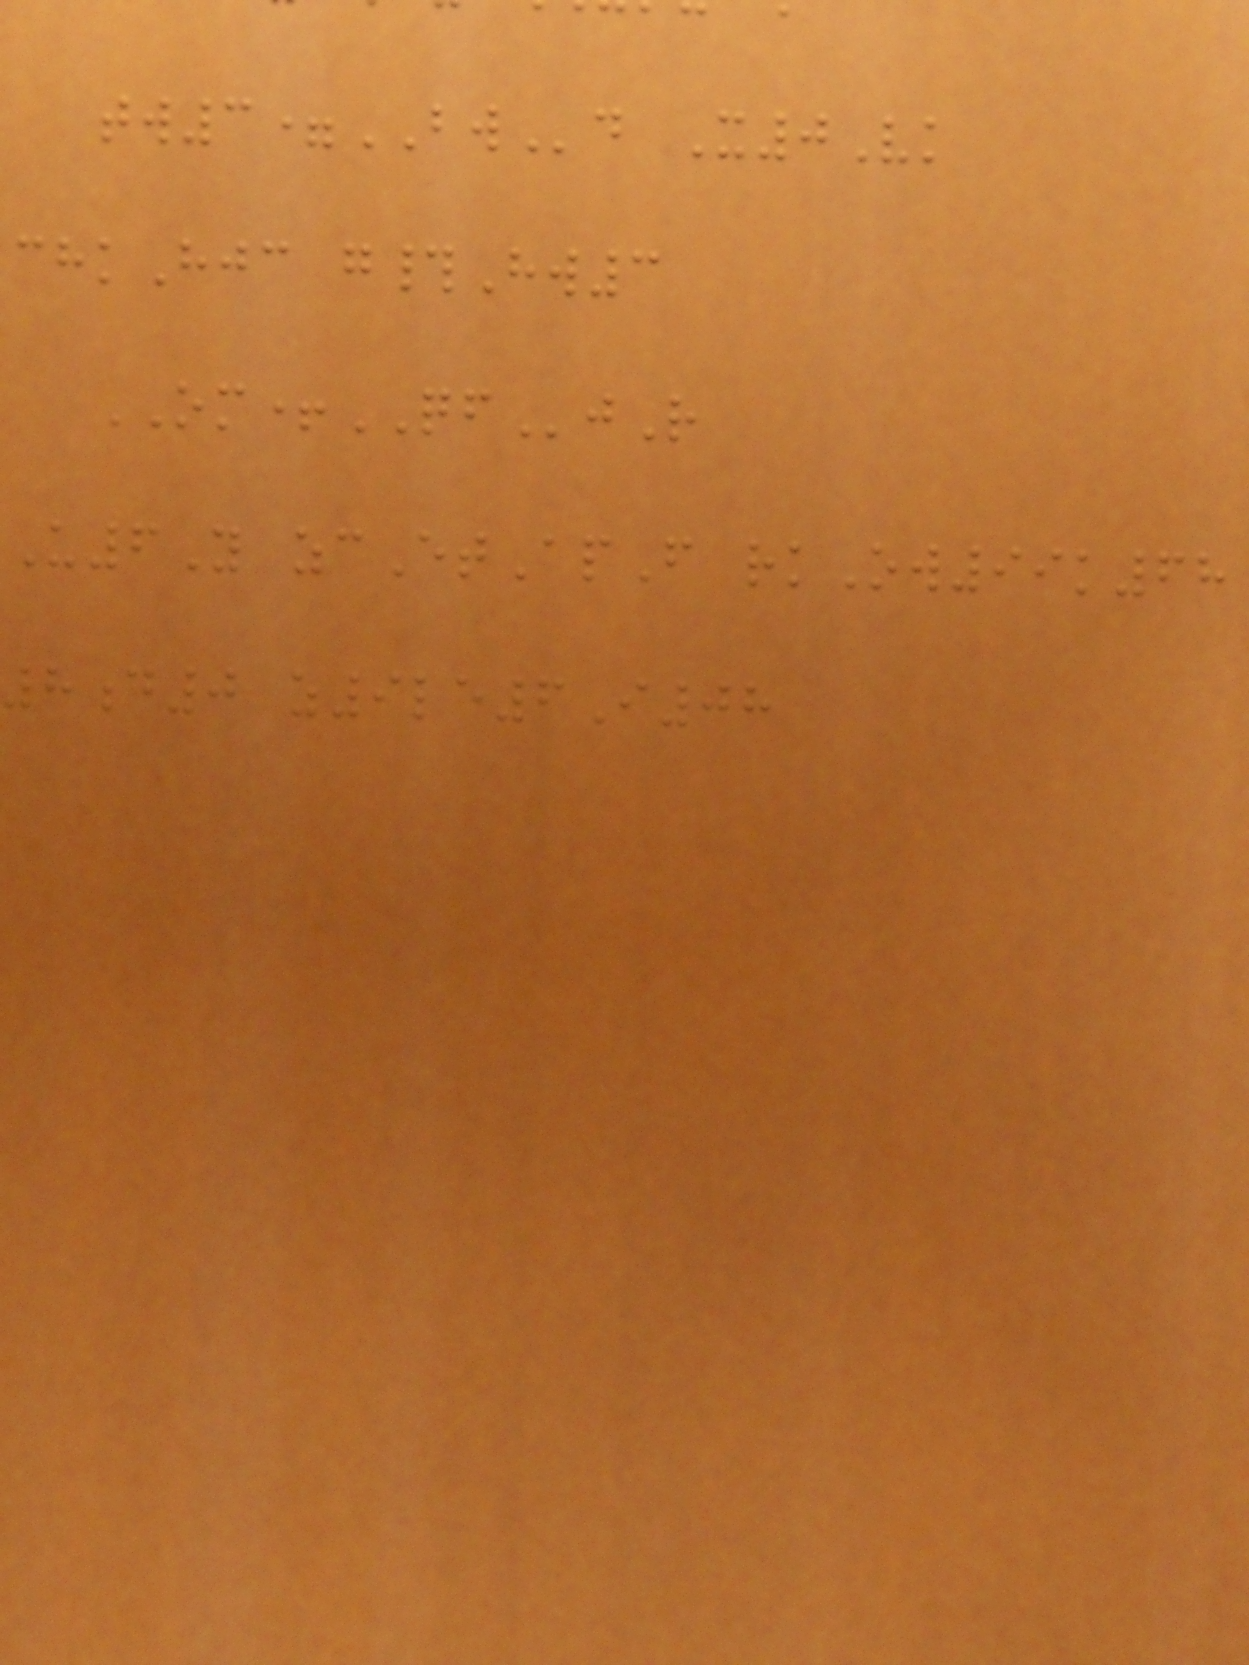tw3=BWd X0Vk
chkHjc g#Hw3
OM+QFjR
U6Y zcEtApF rkOw99k68
8d0 z9le6I08
